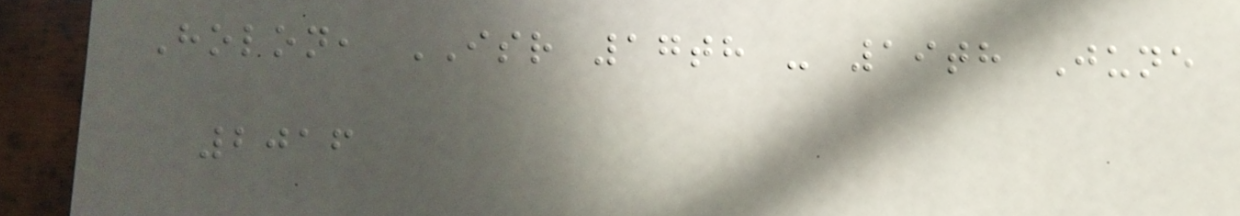Holon, ISR 17th - 19th June
2016
